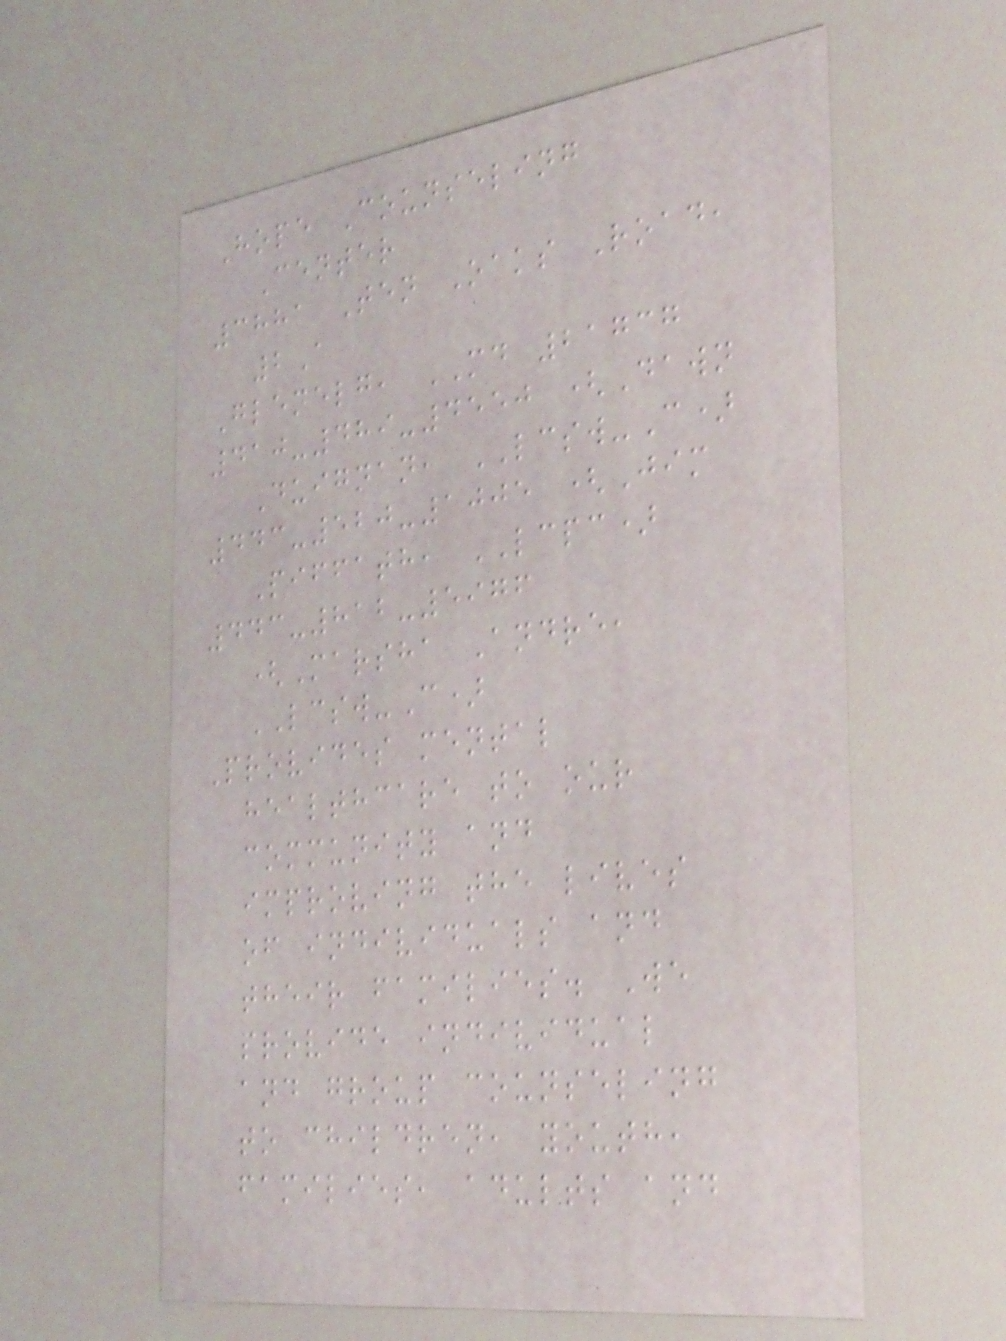Hope Counseling
Center
3881 Ten Oaks Road,
2A
Glenelg, MD 21737
410-489-4550 (Dawn
Duignan, LCSW-C)
443-520-1005 (Jim
Piffath, LCPC)
443-812-5976
(Marsha Andre,
LCSW-C)
Provides mental
healthcare to our
community and
improving the lives
of individuals and
their families. We
provide individual
and group counseling
to children, youth,
families, adults and
